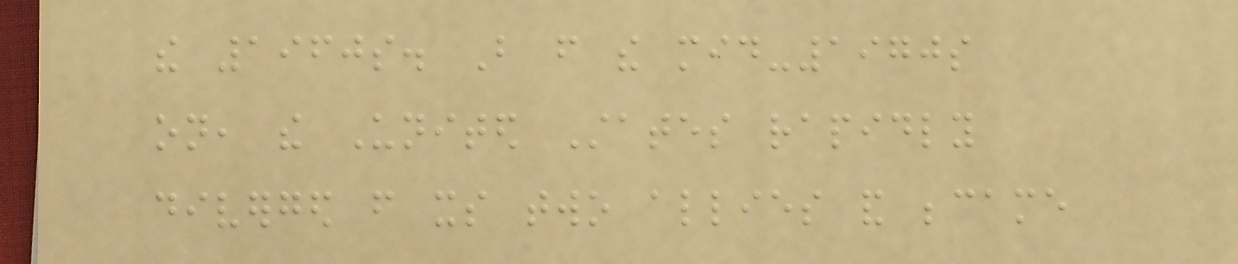the 1960s. But from the mid-1970s
on, the United States rapidly
diverged from its two allies and became
